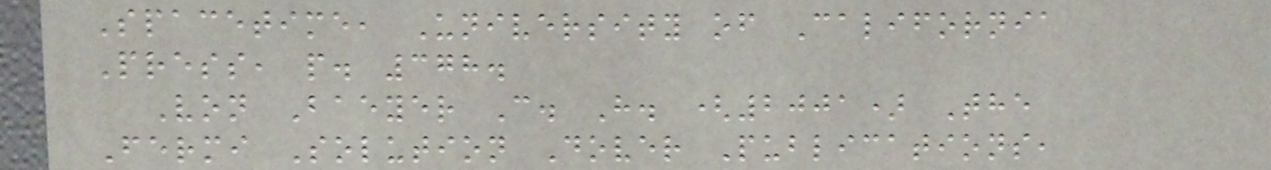Spacetime, University of California
Press, p. 378.
Von Baeyer C. H. (2001) The
Fermi Solution Dover Publications,
